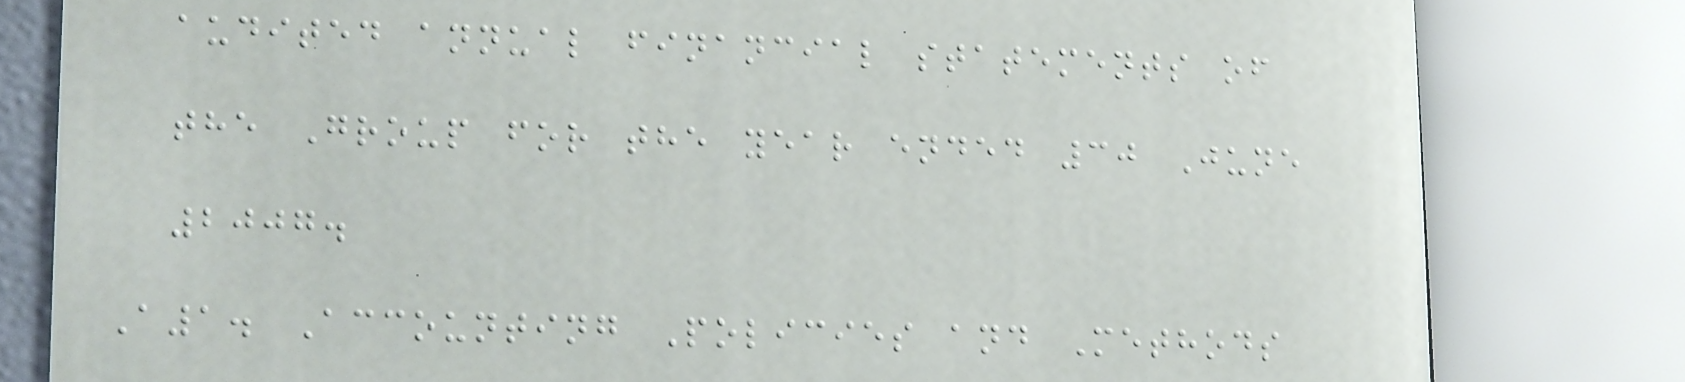audited annual financial statements of
the Group for the year ended 30 June
2007.
A1. Accounting Policies and Methods
